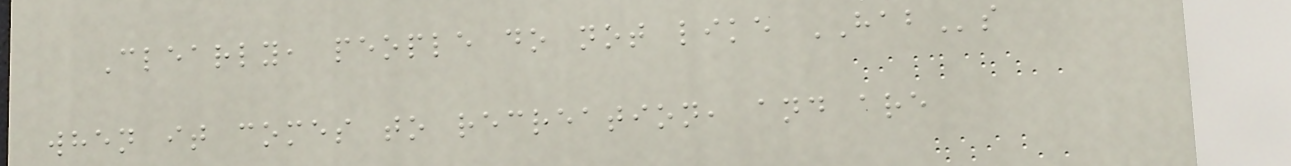Clearly, people do not like HABs
when it comes to recreation, and are
